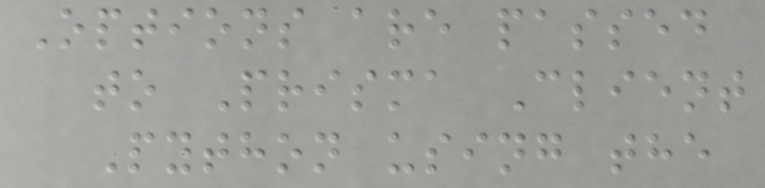Options are passed
to Prisma Client
Python using the
